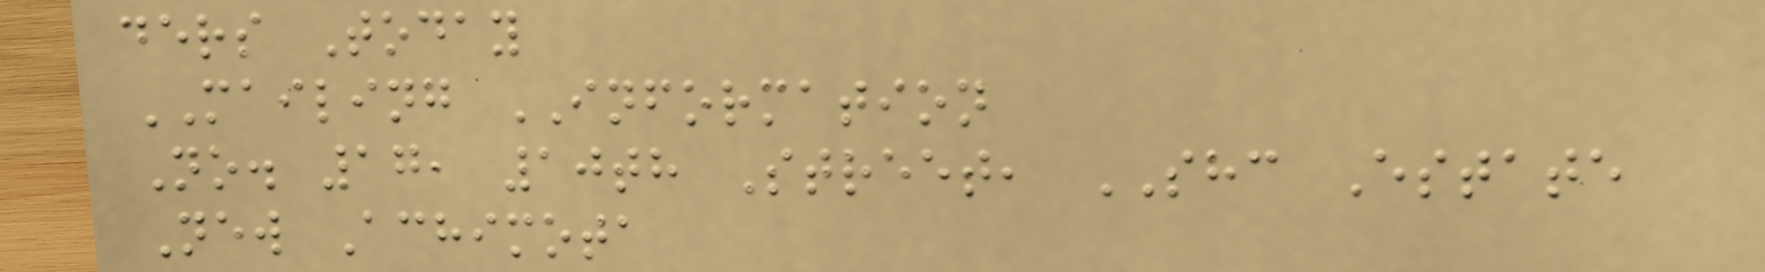ders Today
MAILING INFORMATION
No. 17, 10th Street, SHC Estate
New Achimota
